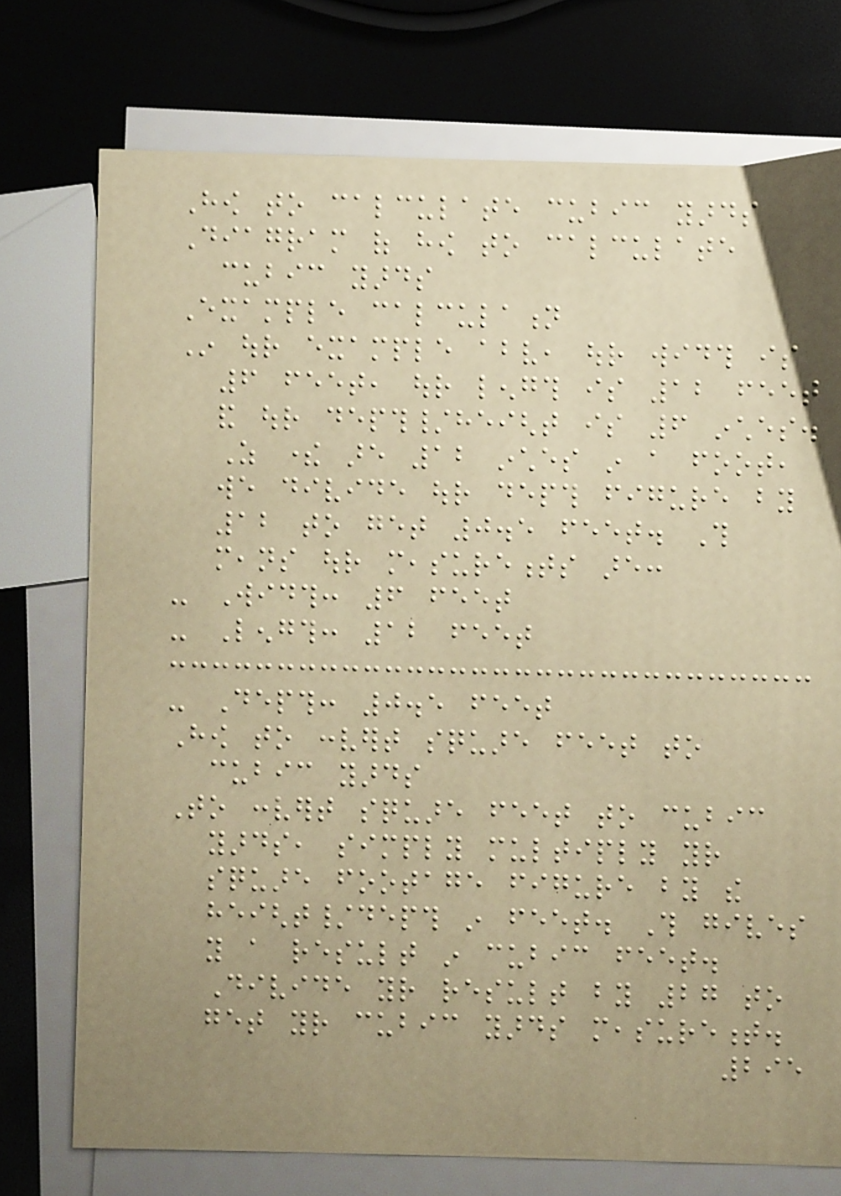How to calculate cubic yards
Diagram of how to calculate
cubic yards
Example calculation
In our example above, our width is
6 feet, our length is 12 feet
and our depth/height is 6 inches.
As there are 12 inches in a foot,
we divide our depth figure by
12 to get 0.5 feet. This
means our measurements are:
- Width: 6 feet
- Length: 12 feet
- Depth: 0.5 feet
How to convert square feet to
cubic yards
To convert square feet to cubic
yards, simply multiply your
square footage figure by the
height/depth in feet. This gives
you a result in cubic feet.
Divide your result by 27 to
get your cubic yards measurement.
295
